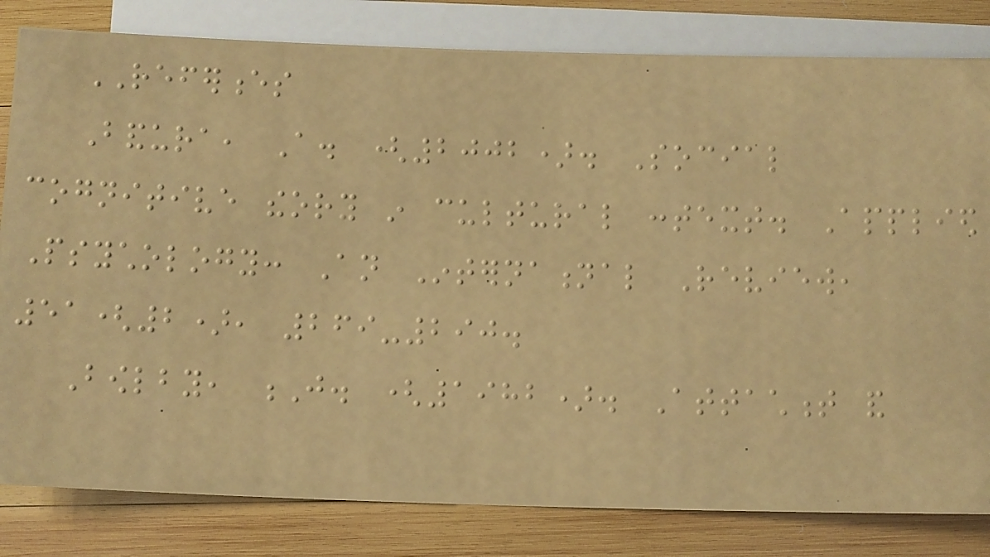REFERENCES
Bandura, A. (2002). Social
cognitive theory in cultural context. Applied
Psychology: An International Review,
51(2), 269-290.
Bowlby, J. (1982). Attachment and
